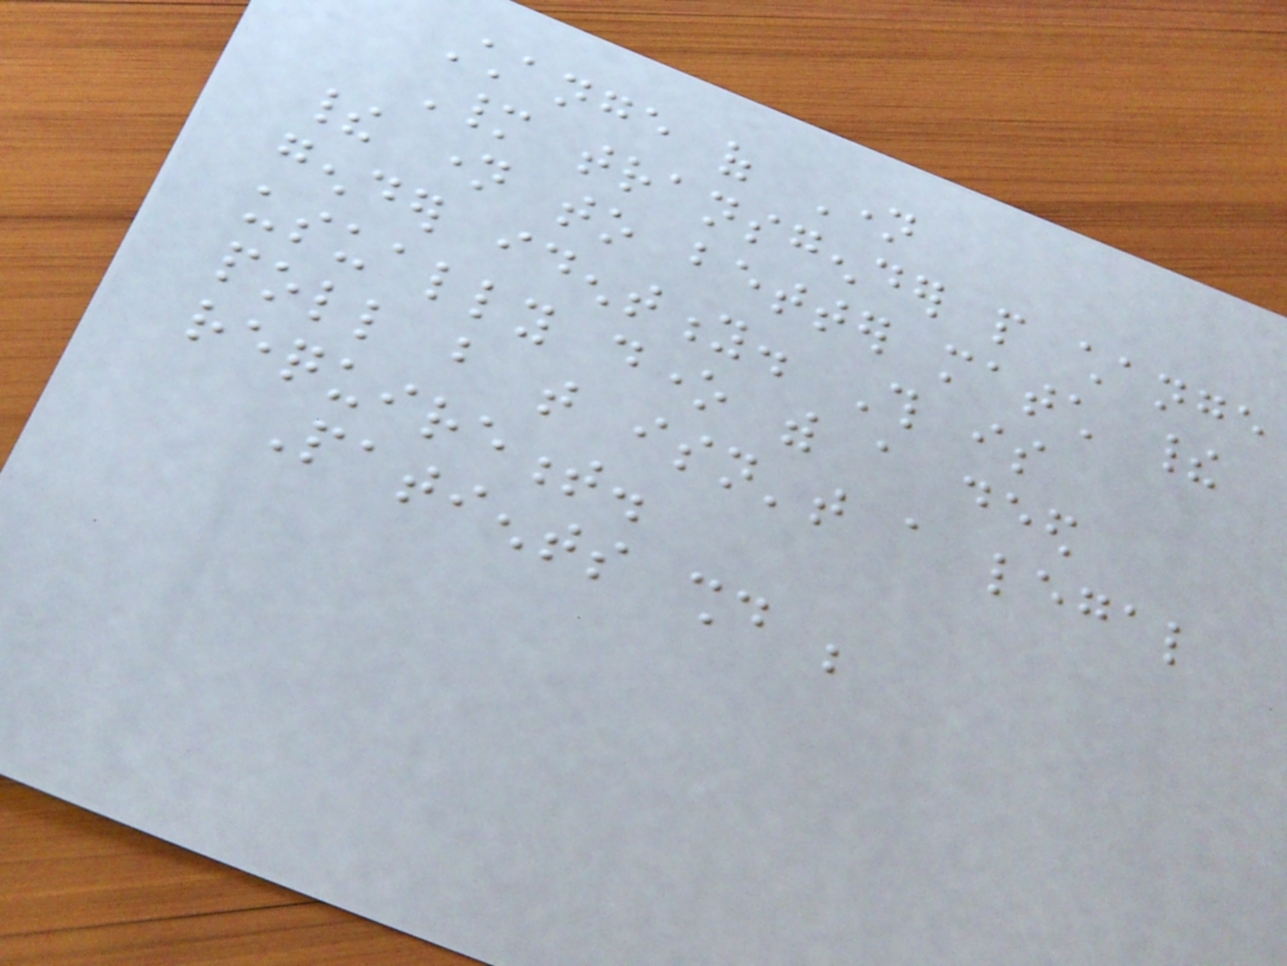Change of Name
Many transgender people change
their name to better match their
gender identity. This is
usually done with a deed
poll but that isn't a legal
requirement.
Patients should be
